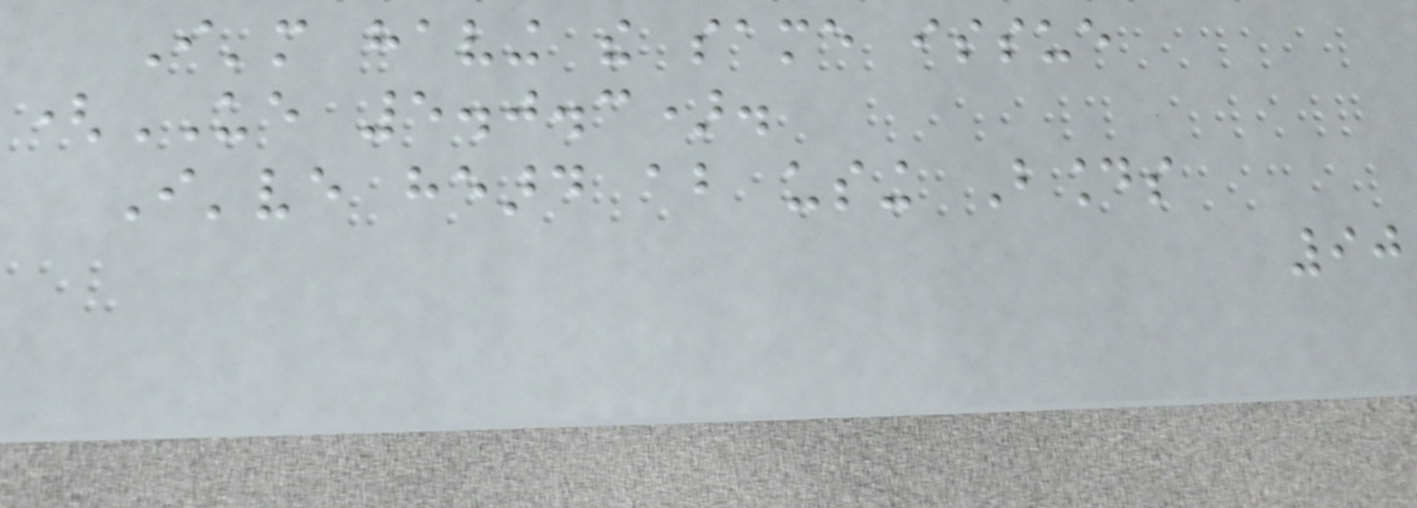I'm having the same issue
(UE 5.0.3).
I've heard about using Bounds
90
